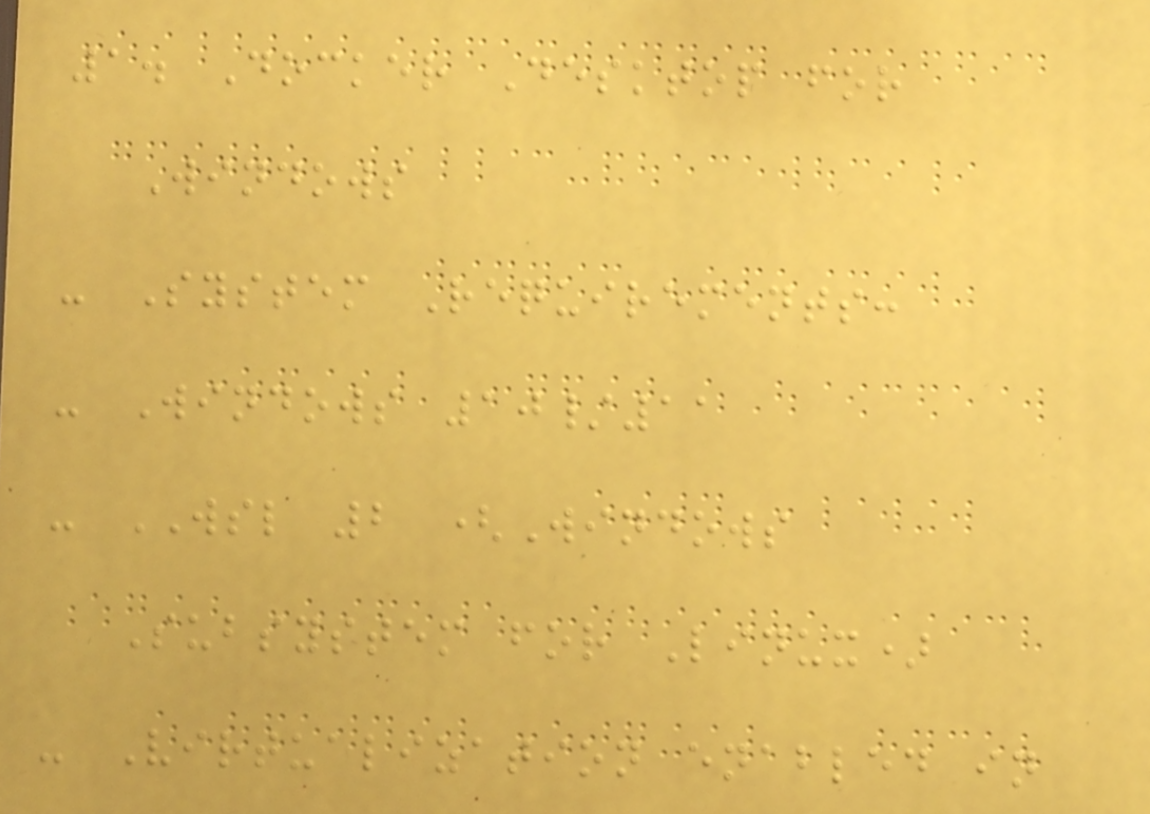1. Docker Desktop for
Windows
- System Requirements:
- Windows 10/11
- WSL 2 (Windows
Subsystem for Linux)
- Virtualization enabled in
